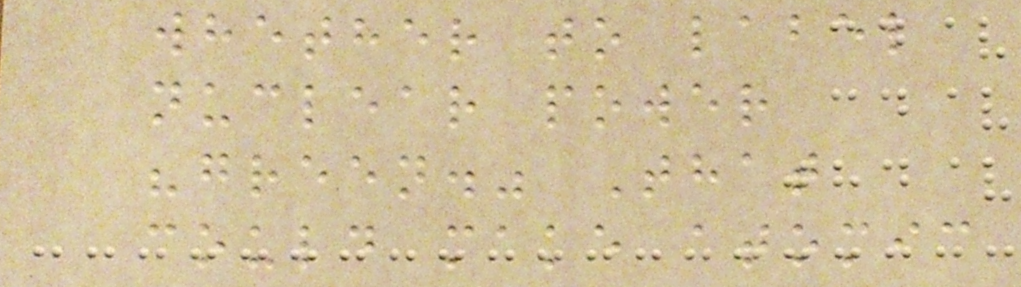whether to label
nuclear power
"green." That
could make atomic
